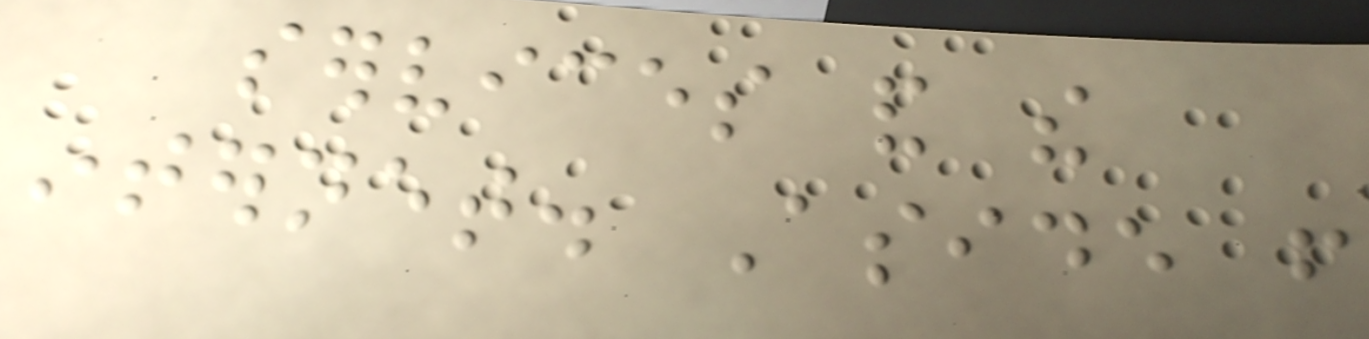services and the
internet. Aside from
